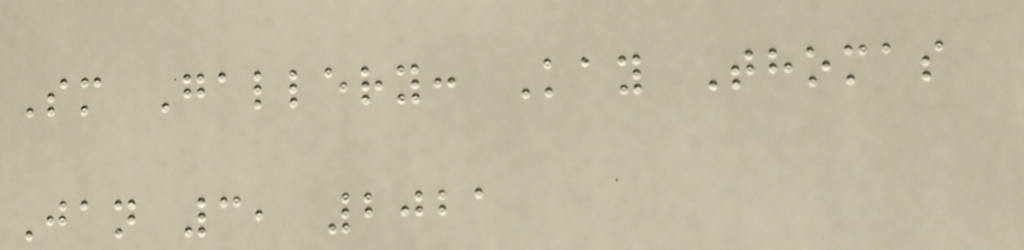Sm Gallery: Kay Thomas
Jan 3, 2021
